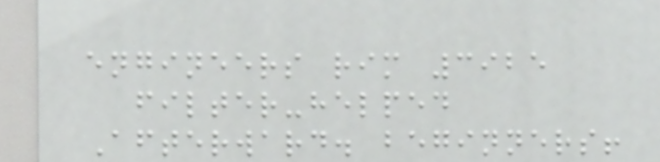engineers rim 3925
filter-helped
Afterward. beginners!
